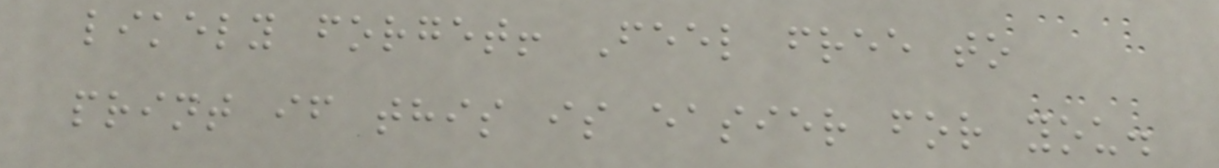likely forget! Feel free to
print if this is easier for you.
